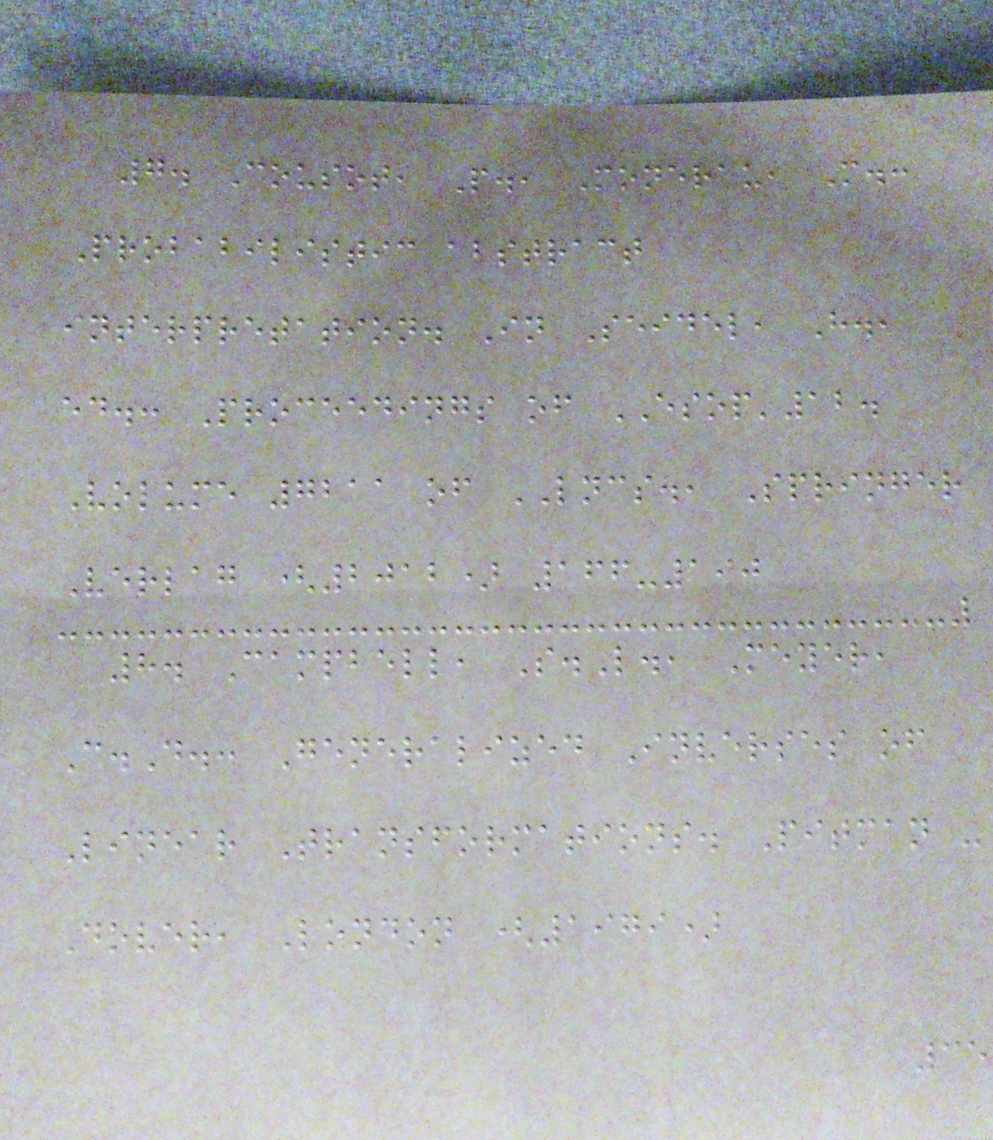7. Cousot, P., Monerau, M.:
Probabilistic abstract
interpretation. In Seidel, H.,
ed.: Proceedings of ESOP'12.
Volume 7211 of LNCS., Springer
Verlag (2012) 166-190
8. Campbell, S.L., Meyer,
C.D.: Generalized Inverses of
Linear Transformations. Pitman -
Dover, London (1979)
35
